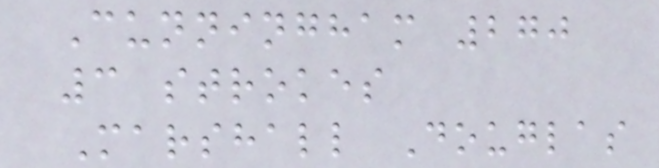Cunningham 270
3 strokes
Marshall Douglas
